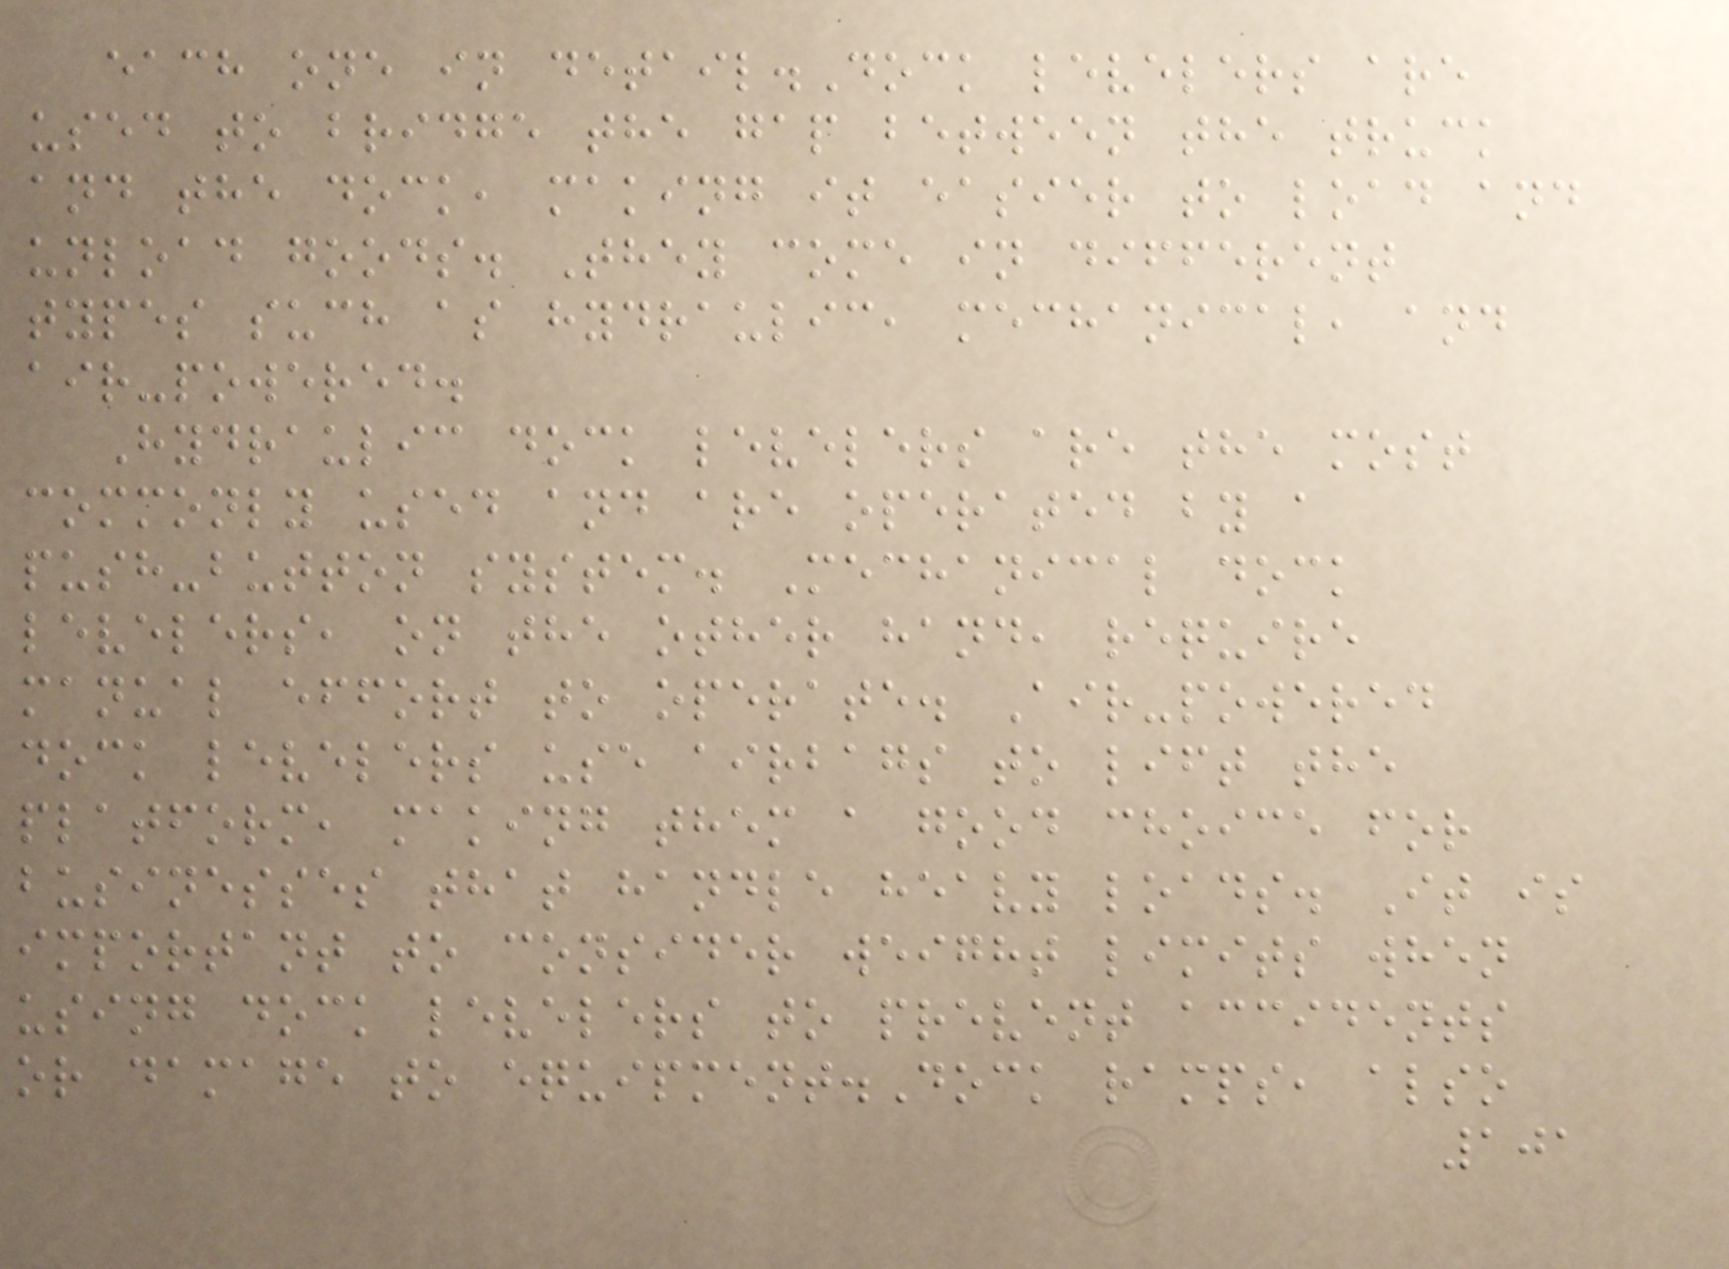each one in detail.Dock levelers are
used to bridge the gap between the truck
and the dock, making it easier to load and
unload goods. They come in different
types such as hydraulic, mechanical, and
air-powered.
Hydraulic dock levelers are the most
commonly used and are operated by a
push-button system. Mechanical dock
levelers, on the other hand, require
manual effort to operate. Air-powered
dock levelers use airbags to lift the
platform, making them a good choice for
businesses that handle heavy loads. It is
important to consider weight limits when
using dock levelers to prevent accidents
or damage to equipment.Dock ramps, also
101
